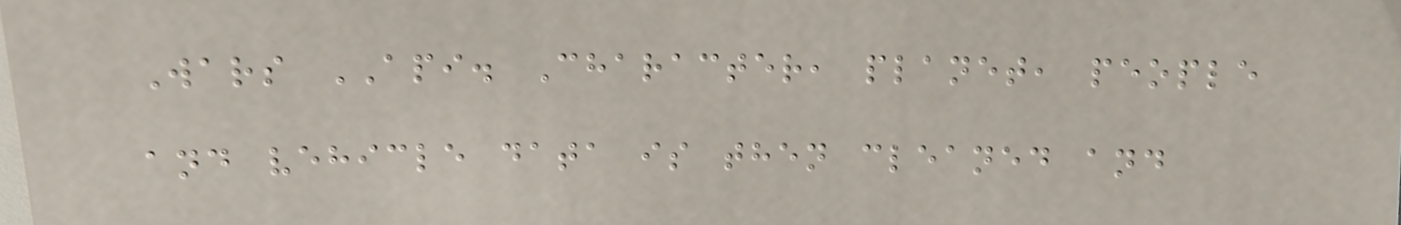Wars API. Character, planet, people
and vehicle data is then cleaned and
